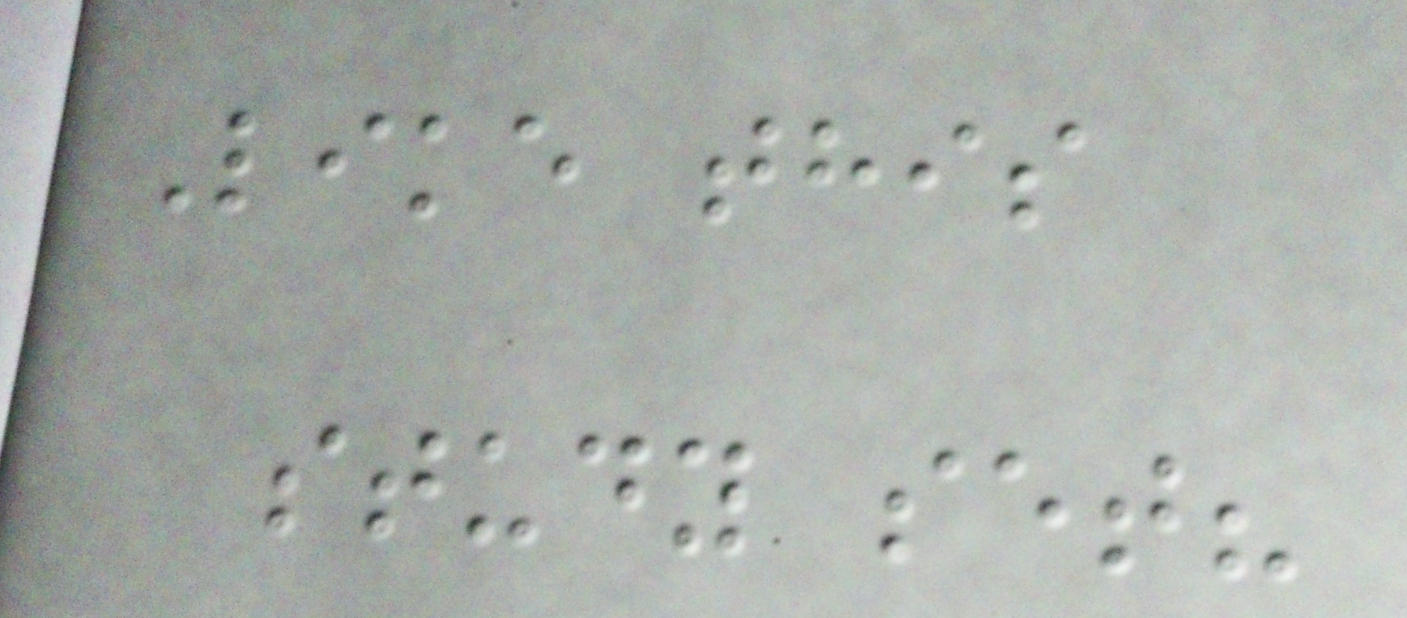Like this
study set?
